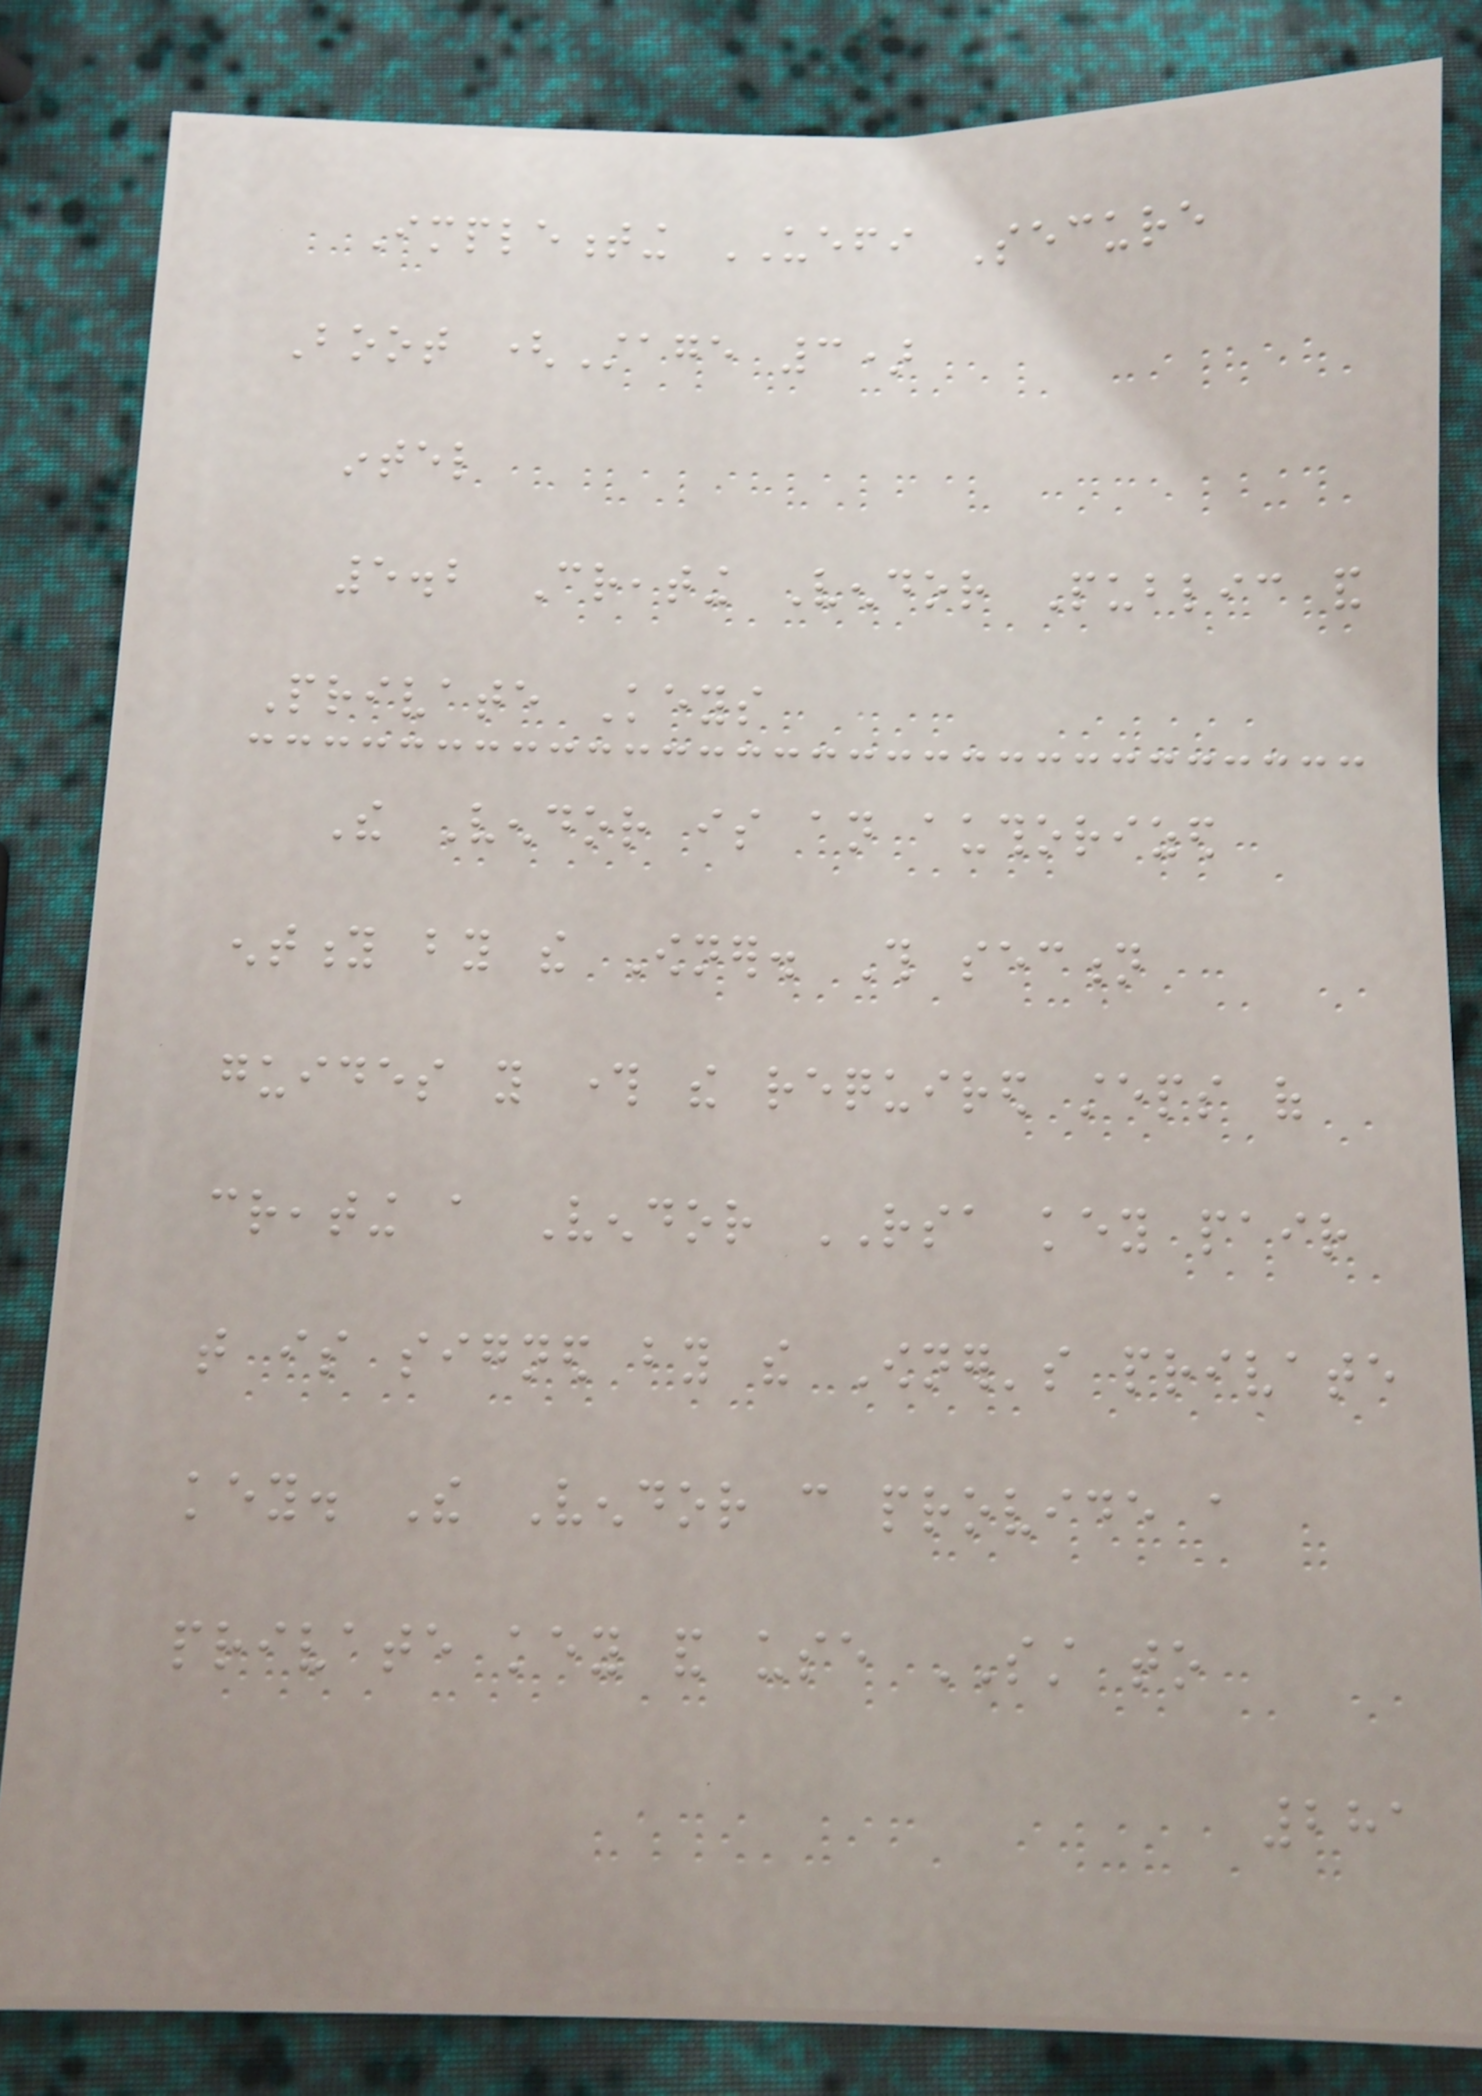Implementing UEFI Secure
Boot (Stage 3)
intel
5.2 Creating Vendor Public and
Private Keys
The Vendor is an authorized
entity by the Owner. This section
guides you through the required steps of
creating a Vendor RSA key pair
that is signed by the Owner's private
key. The Vendor can provide a
private key and use SST to
281
